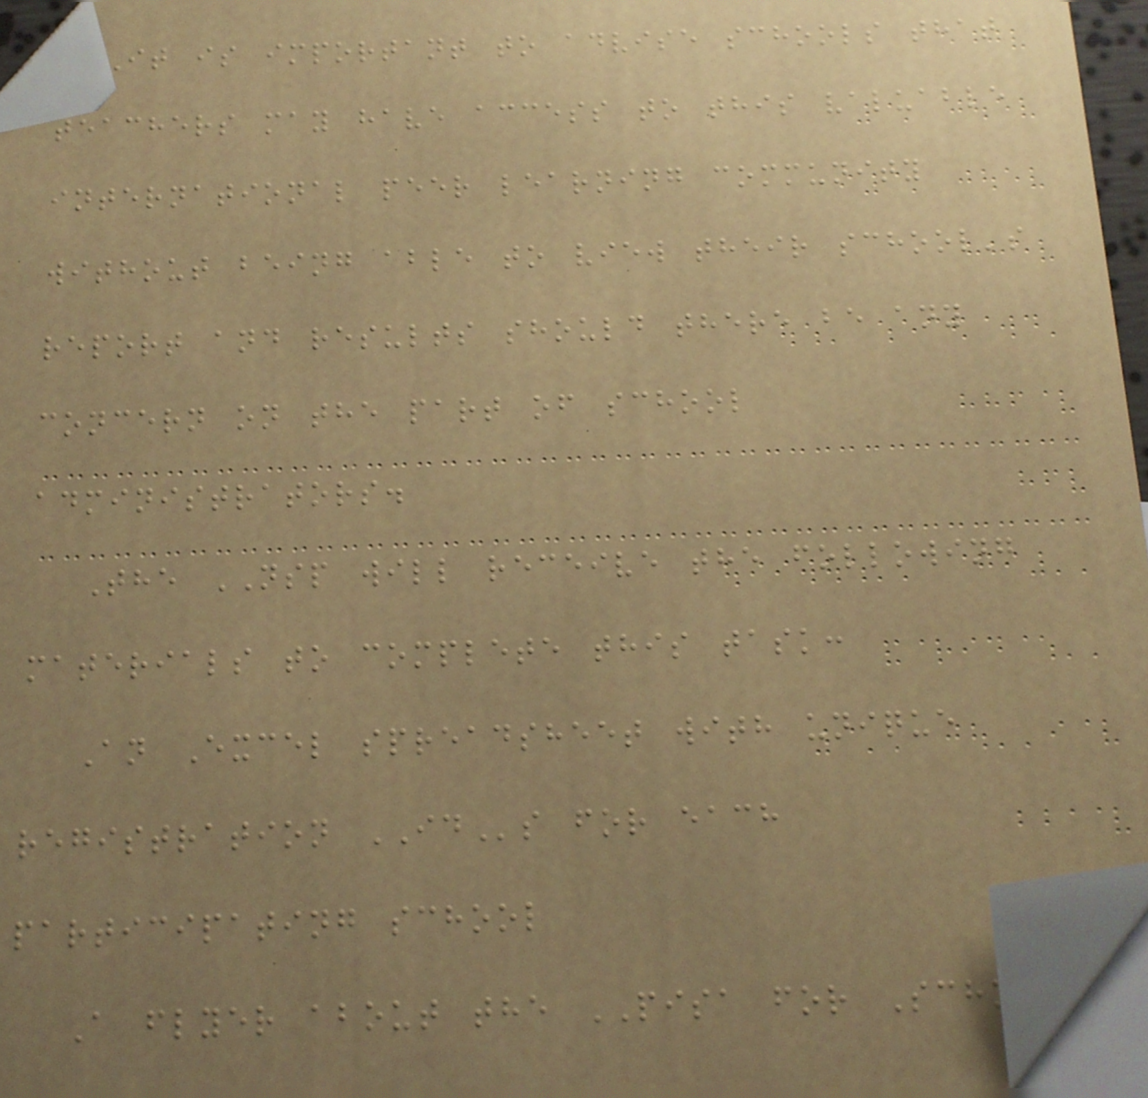It is important to advise schools that
teachers may have access to this valuable
international peer learning community
without being able to view their school's
report and results should there be any
concern on the part of school
administrators.
The NSP will receive the following
materials to complete this task:
An Excel spreadsheet with unique
registration IDs for each
participating school
A flyer about the PISA for Schools
